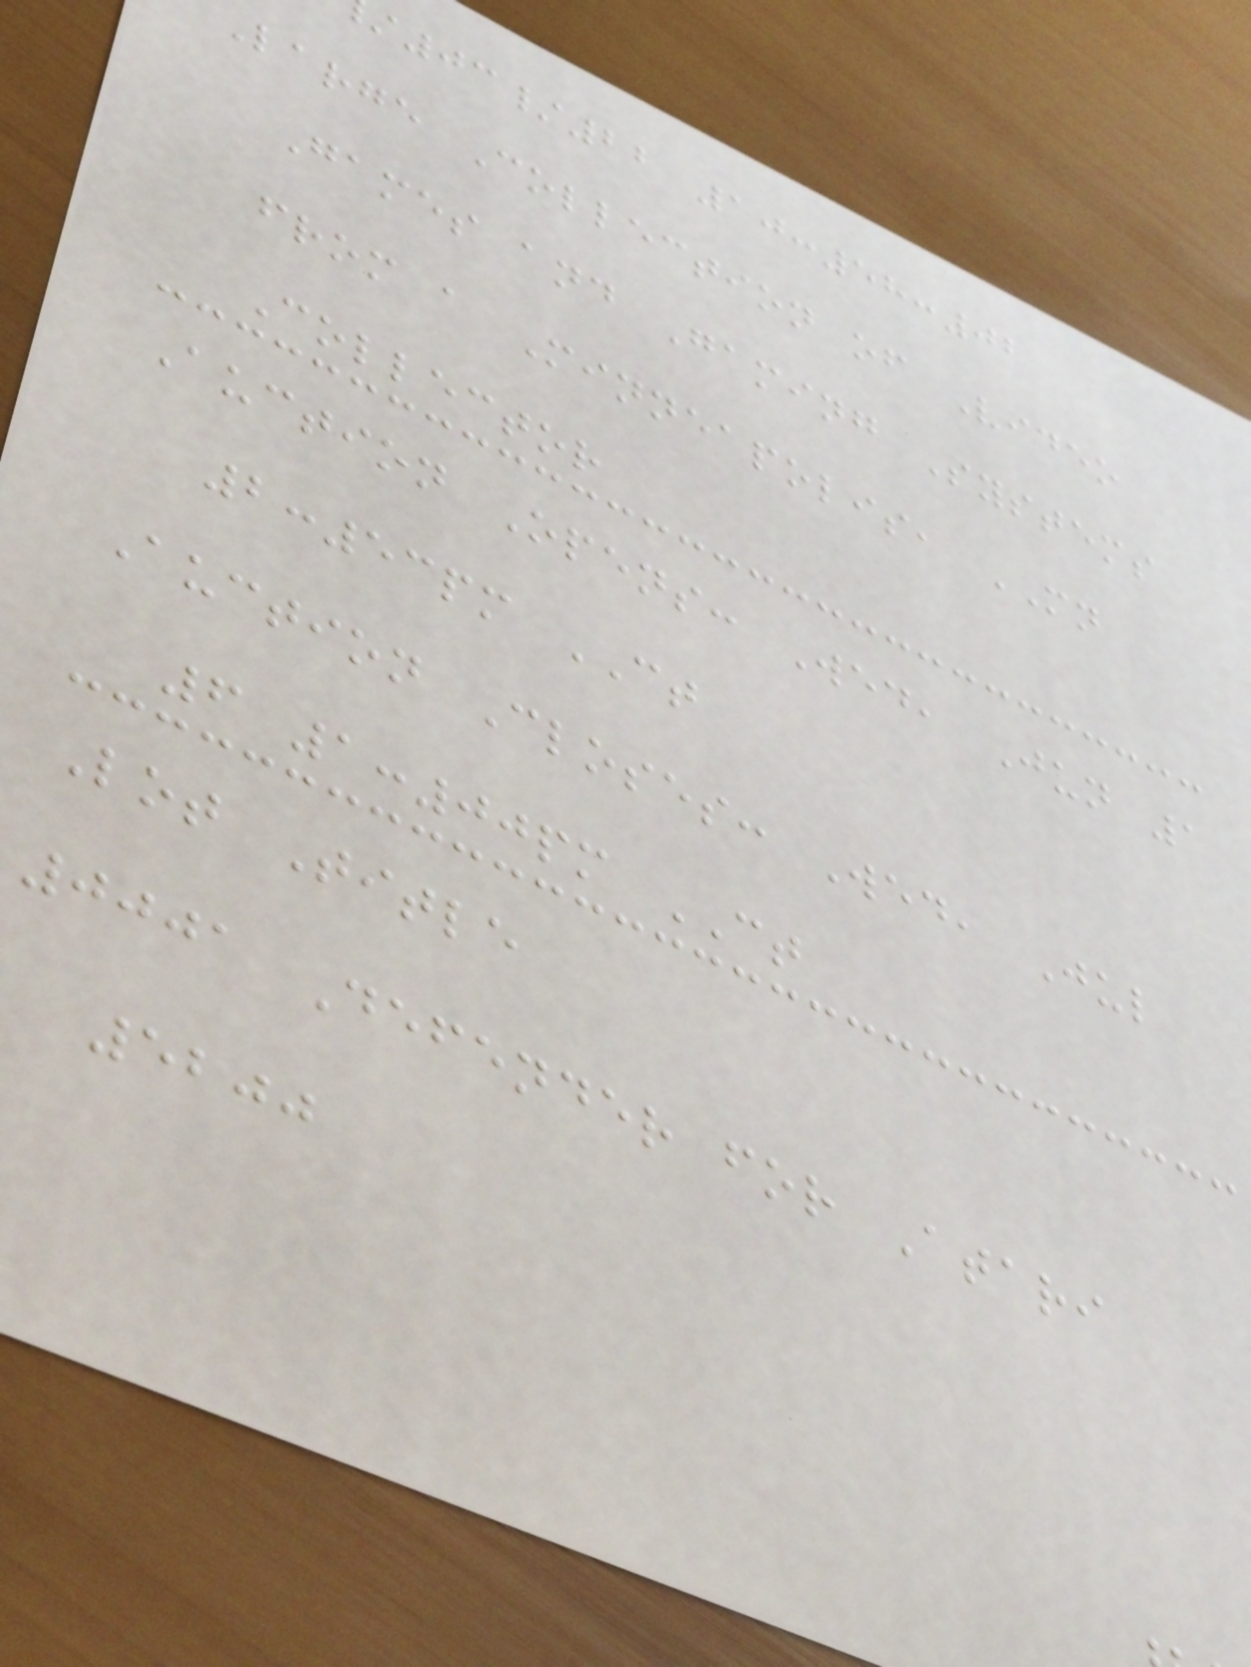03/22 10:58:02
Large Collection of Video
Games and Gaming Systems
from a Minneapolis, MN
Collector
Auction Opens: Wed, Jun 1
2:53pm CT
Auction Closes: Wed, Jul
6 1:00pm CT
Lot Title
0001 Defender for Atari
5200
